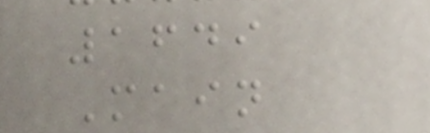1649
Main
